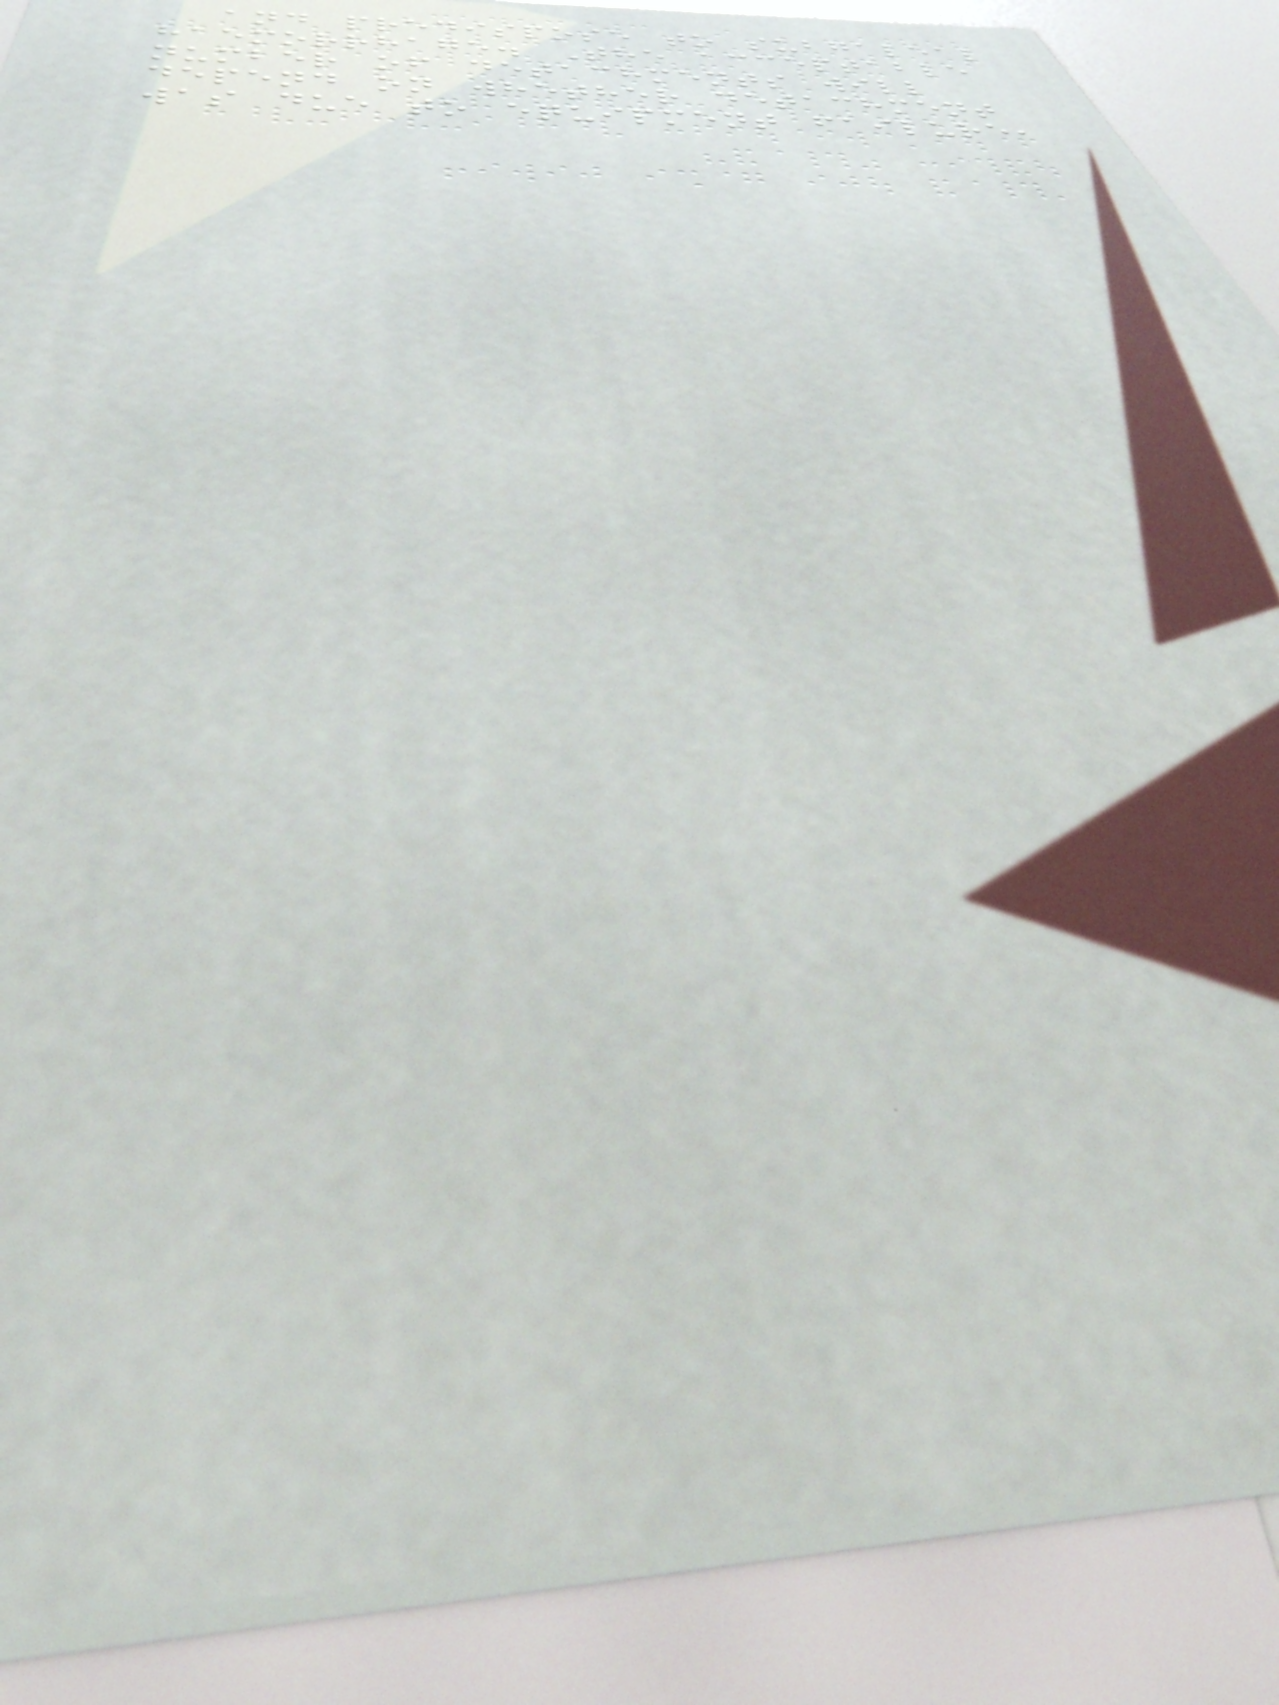and predispose to subgaleal
haemorrhage. The acceptable
number of detachments will
depend on whether detachment
was due to equipment failure,
